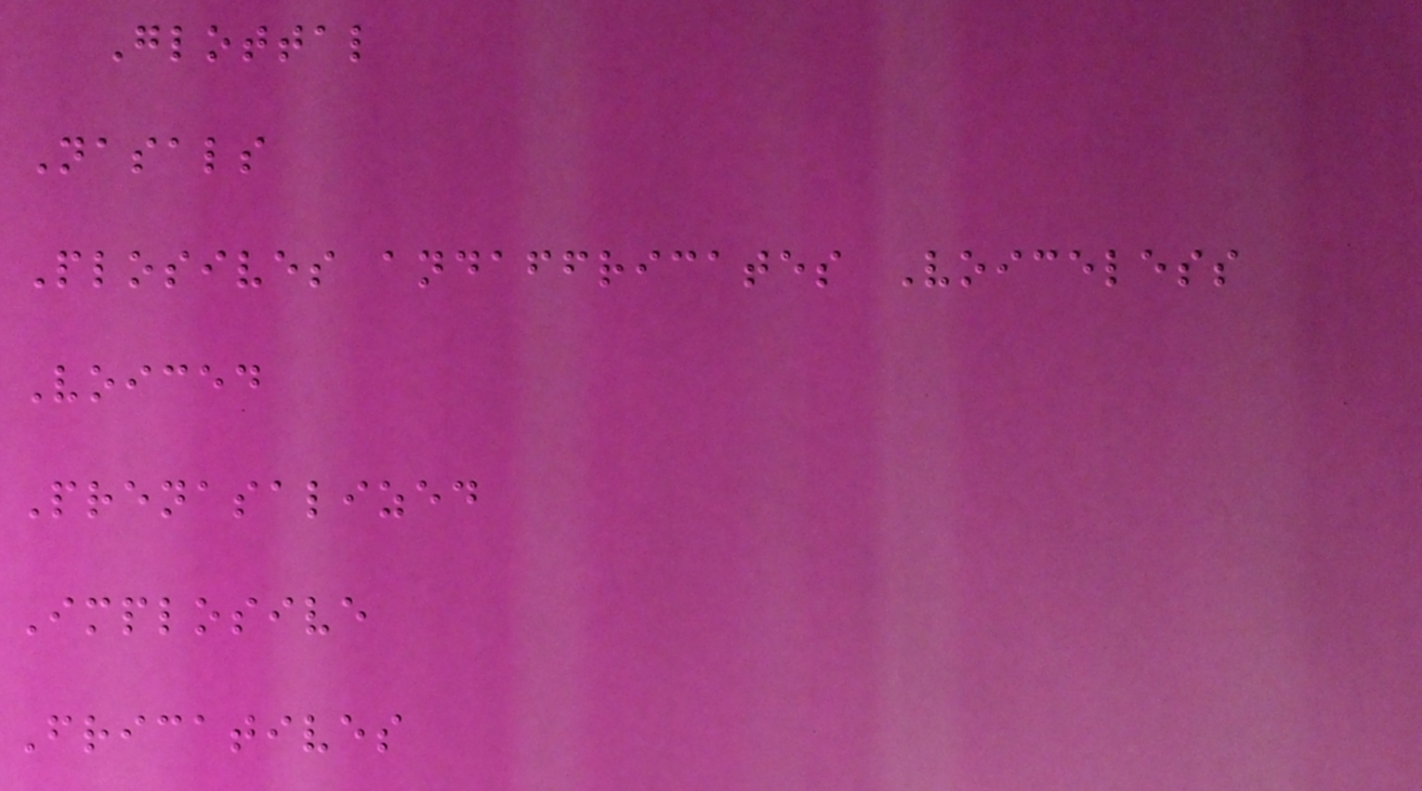Glottal
Nasals
Plosives andaffricates Voiceless
Voiced
Prenasalized
Implosive
Fricatives
